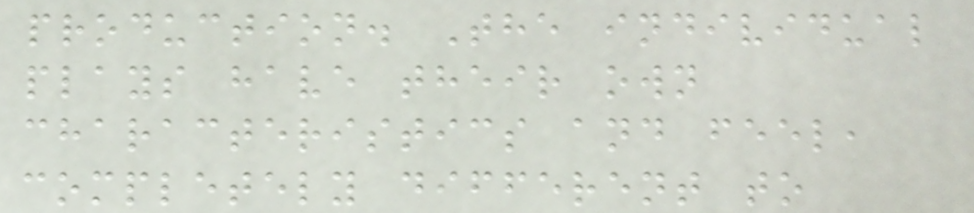production. The individual
plays have their own
characteristics and feel,
completely different to
